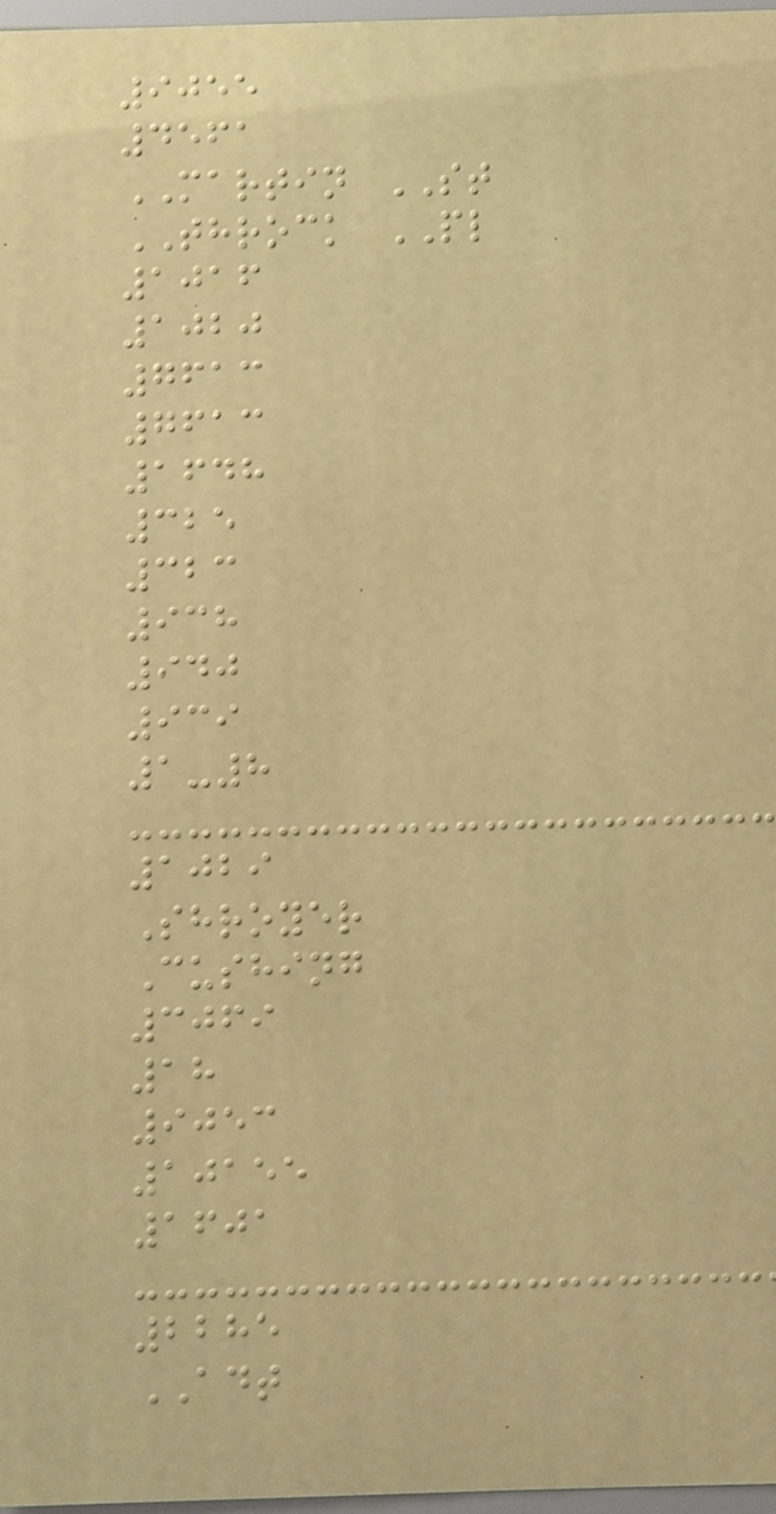9055
4561
MARTIN ST
THROCK PL
1016
1020
7613
7613
1648
325
323
938
940
939
1-8
1029
Shroyer
Cushing
3069
18
9053
10155
1601
2285
ADT
